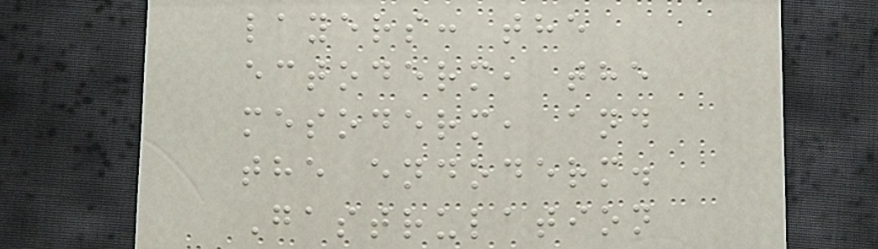layers: the
ectoderm, the
mesoderm, and
the endoderm.
Gastrulation
